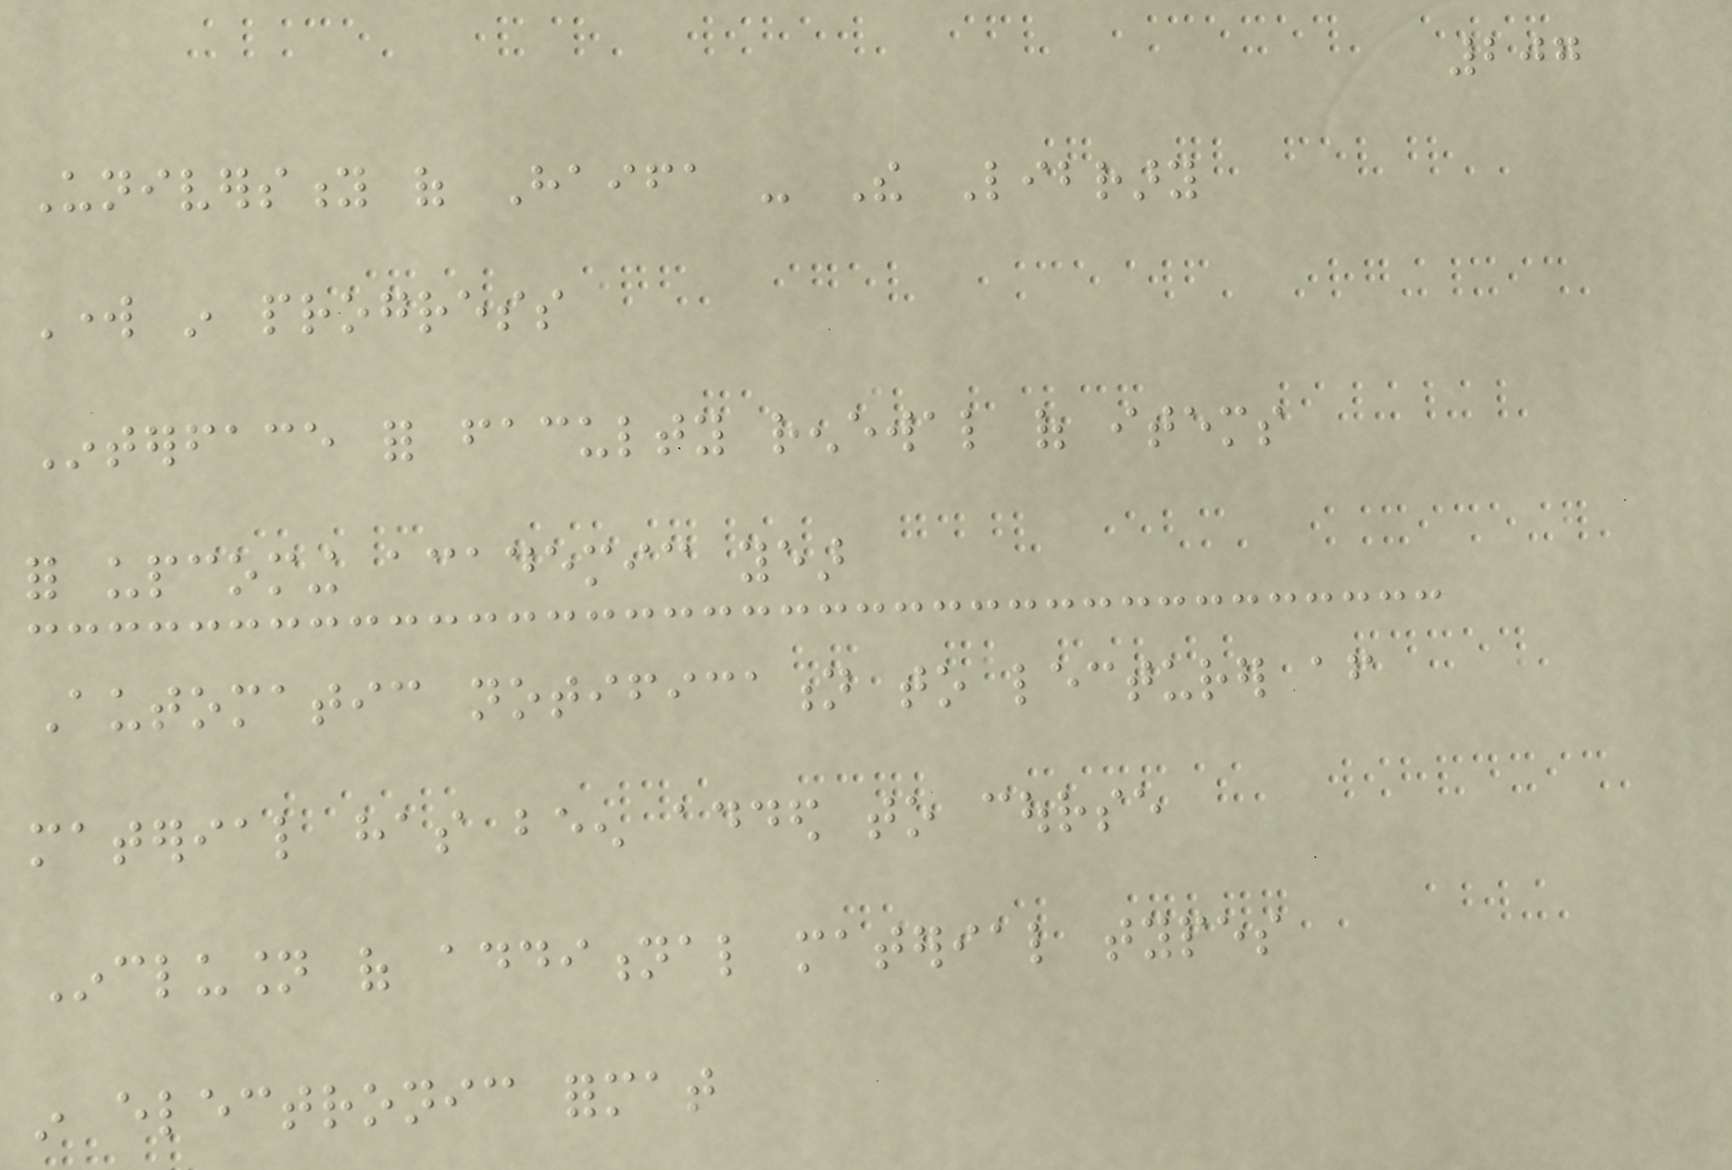207
University of Haifa - The Library
Work in progress
Interface for faculty renewal of items
for upcoming academic year
Automatic notification to lecturer after
material has been added to course
Inclusion of additional material types
in electronic format
